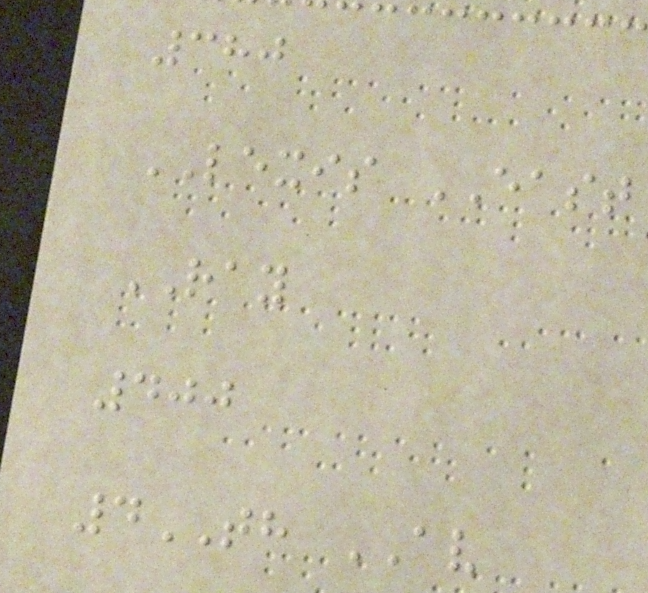380
LEXIS EAST
RAY
400
4TH AV
